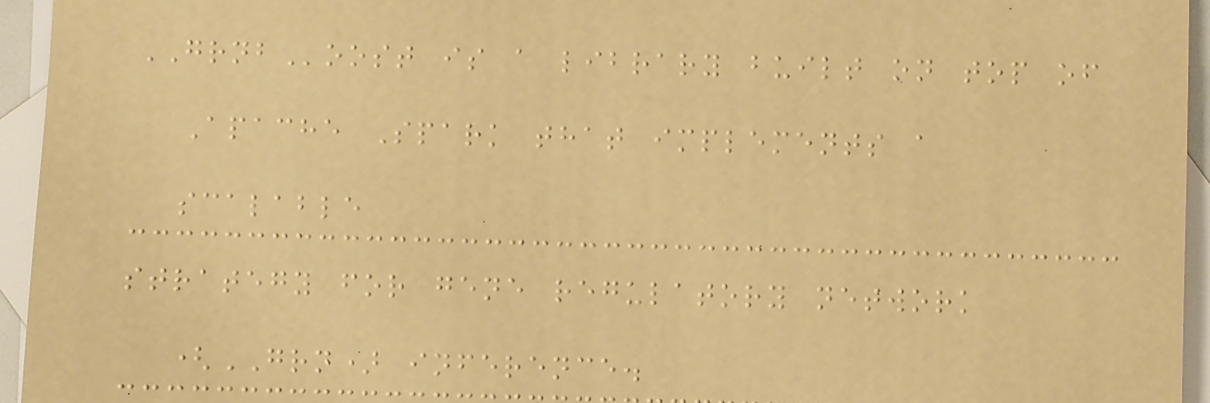GRNBoost is a library built on top of
Apache Spark that implements a
scalable
strategy for gene regulatory network
(GRN) inference.
